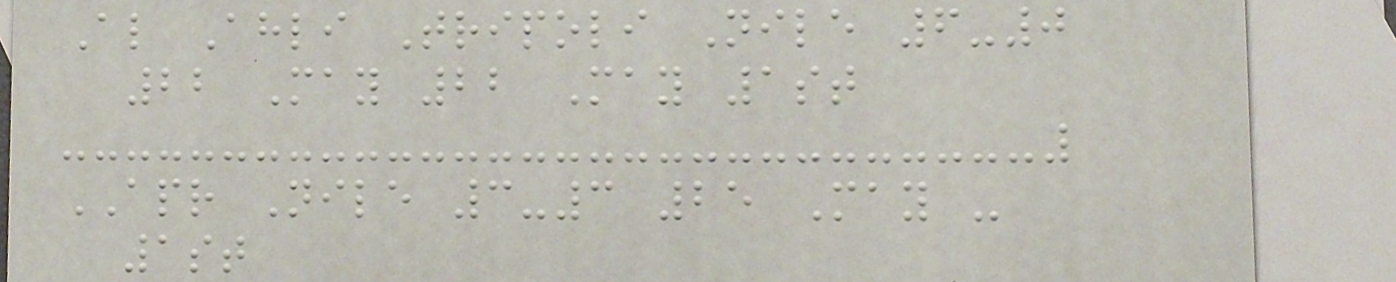Al Ahli Tripoli Nile 6-0
22 May 22 May 1st
APR Nile 3-3 25 May -
1st
